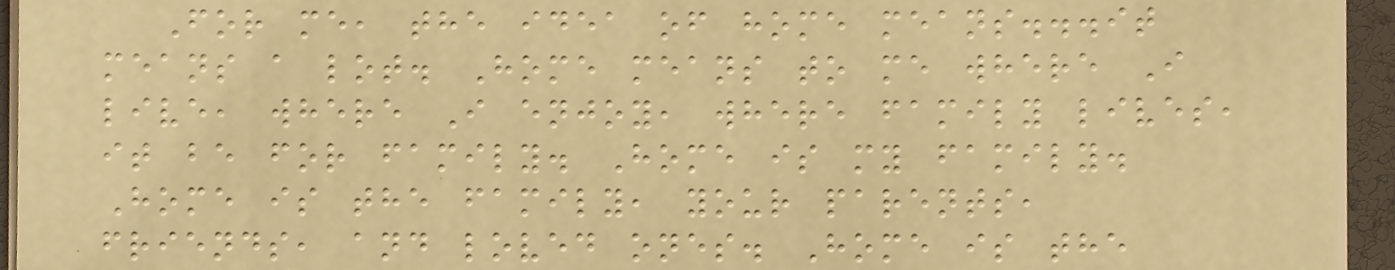For me, the idea of home means...it
means a lot. Home means to me where I
live, where I enjoy, where family lives,
it be for family. Home is my family.
Home is the family, your parents,
friends, and loved ones. Home is the
